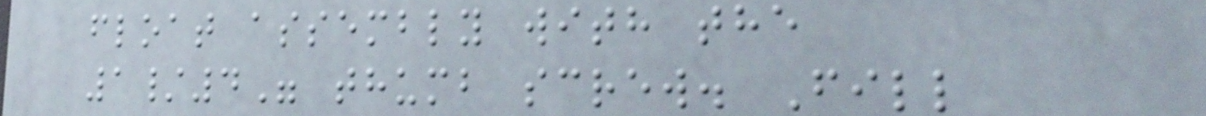float assembly with the
1/4" thumb screw. Fill
